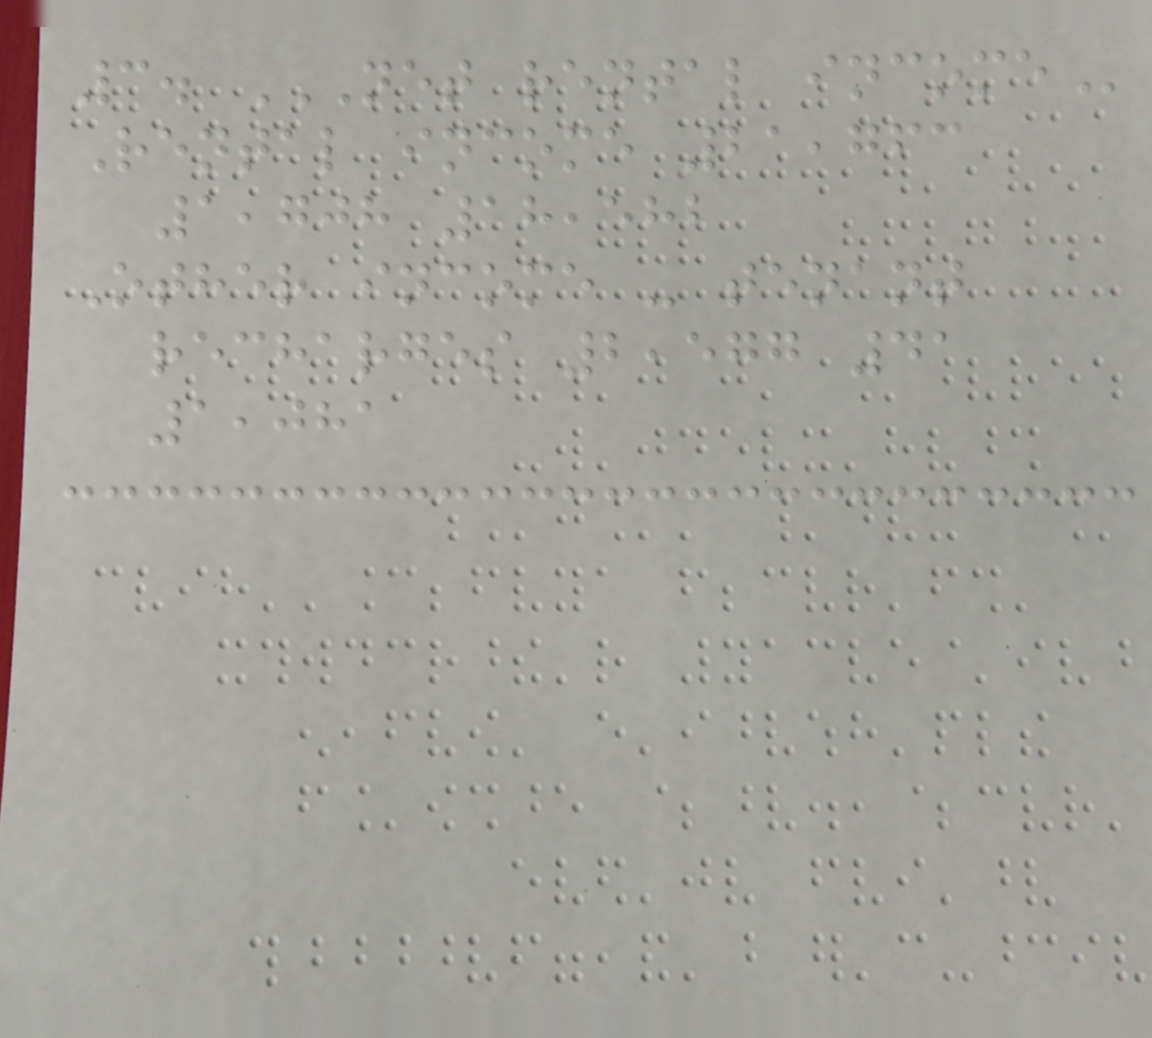3. NET RENTAL INCOME
Rental income 21,763
1,708 18,582
Other income - tenant
recharges 2,577 41
1,081
